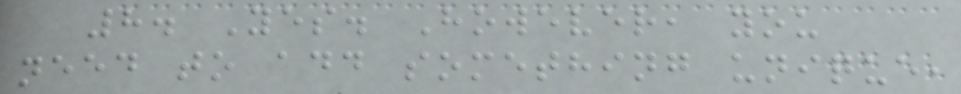8. Yes. However, you
need to add something unique,
